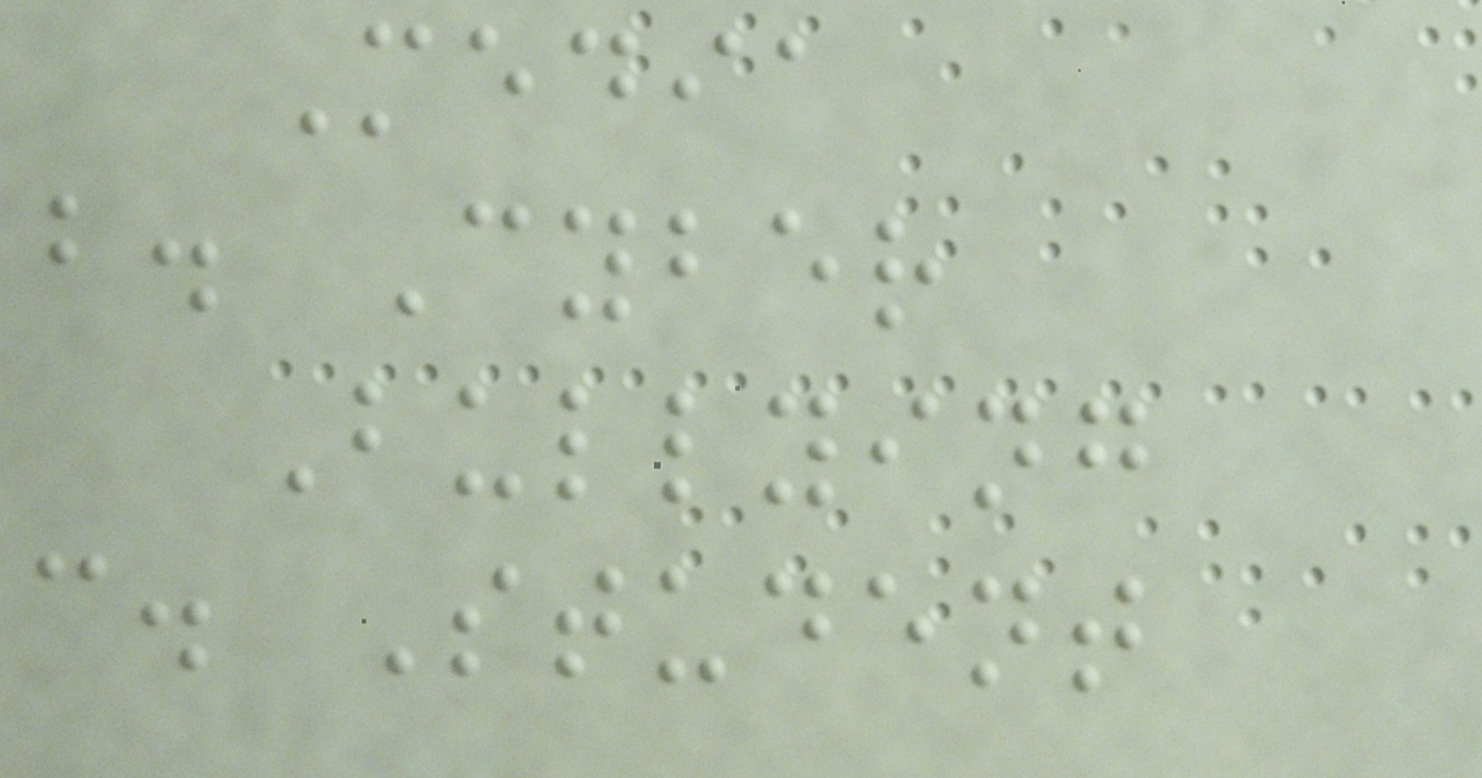Media
b. Cyber
Bullying
c. Student
